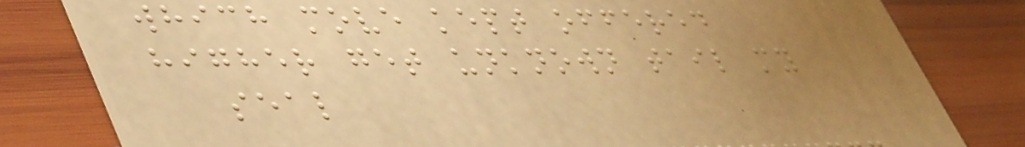which move kept offered
higher get unknown tail my
seal
